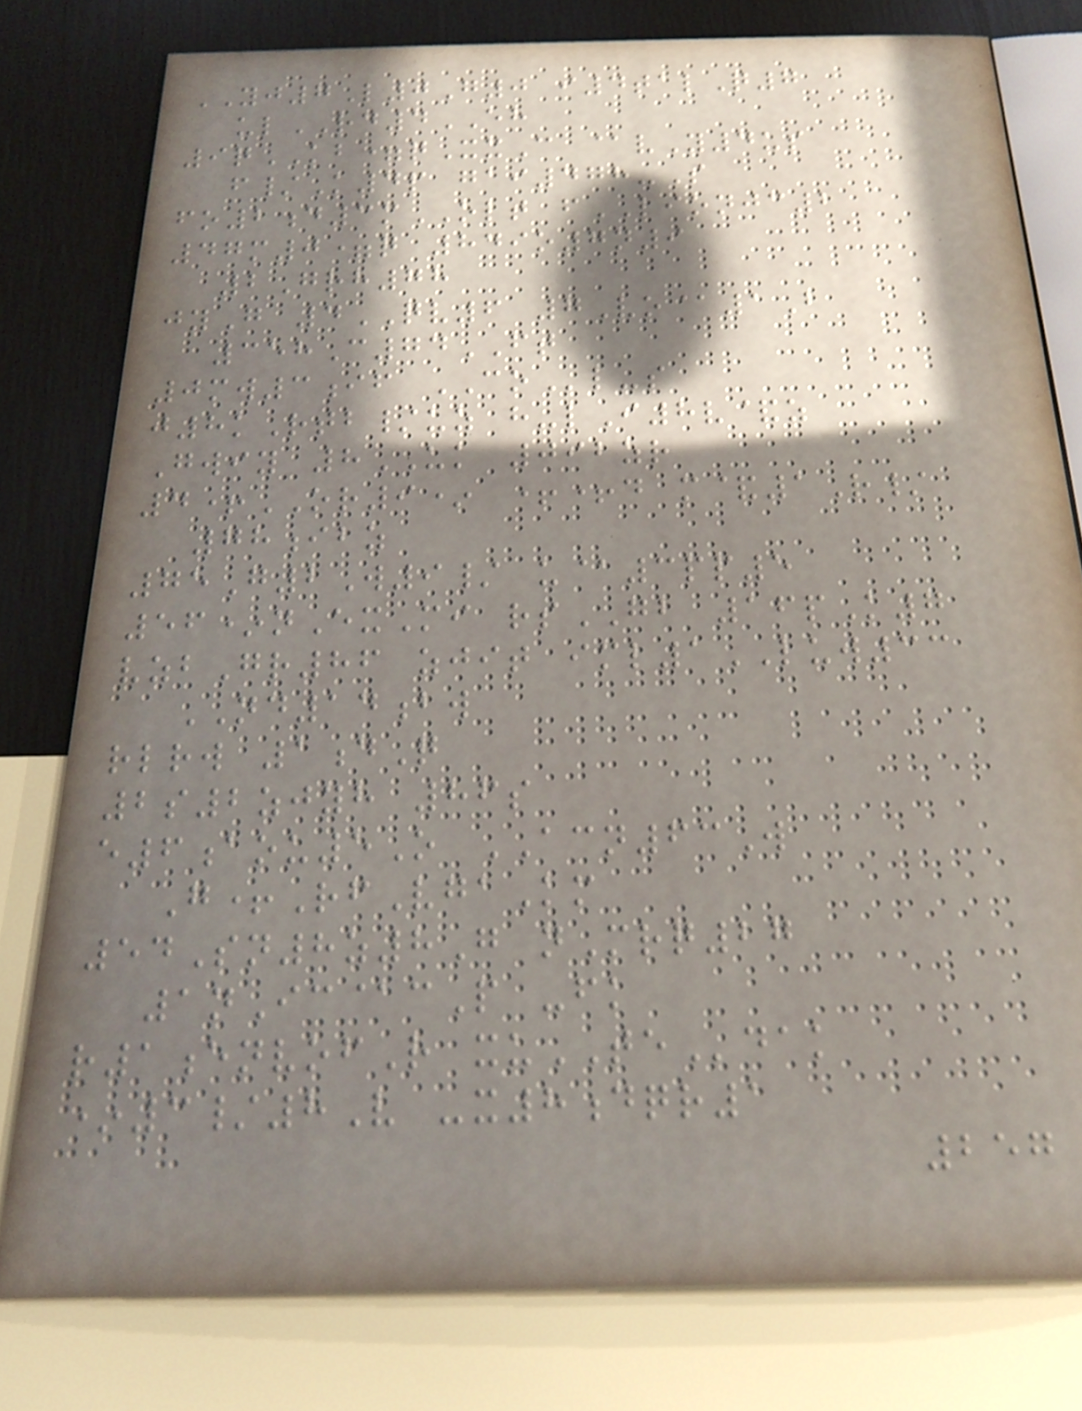YJ7L0G0 i4talQ7
ulRD4EH
9qKB=qXxC @vY4us
f/K4p gai478-S
fo2d3mOLT fLIONJC2
47m0=q 849o7n9
2Grh78
jyG 4QV6 7Vo@1B
358C74FT
0mw3if COl-s
j8kRtb/uz h-lI8v&z
Gwiy 8UK 092zr
4+OR9* ++d m&1R/
78ibz
75G2W9/ u@3pp5
56*nExMi rsGB 16pK7
vzbGr86 zjit iml1LUW33
ND14bw
rlrw 1dQ
2s2zjyh 86s
e6aou5O ACN63W
G+RfVgaKm
54Sn8z8G nMrq27
1nIc@cP -fk
r1envofR xuTEdak
*3/8V -x8dqr1
257
